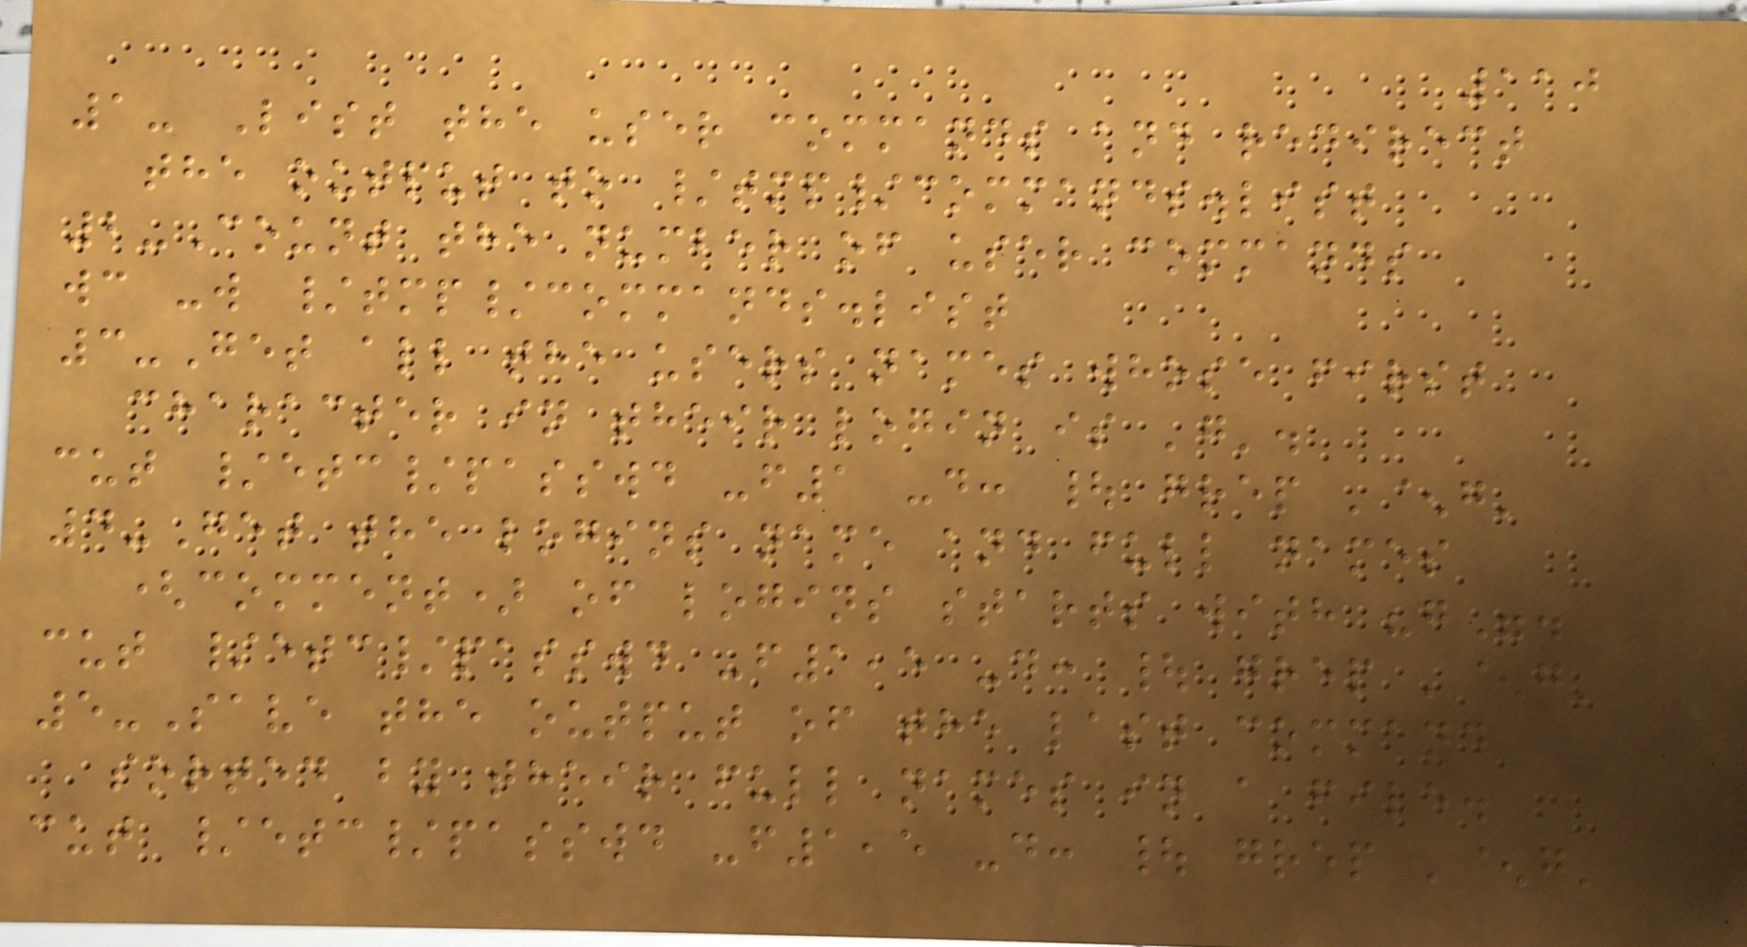110
1- List the user commands and redirect
the output to /tmp/commands.list
2-Count the number of user commands
wc -w /tmp/commands.list
3-Get all the users names whose first
character in their login is 'g'.
cut /etc/passwd -f1 -d: | grep '^g'
4-Get the logins name and full names
(comment) of logins starts with "g".
cut /etc/passwd -f1,5 -d: | grep '^g'
5-Save the output of the last command
sorted by their full names in a file.
cut /etc/passwd -f1,5 -d: | grep '^g'
